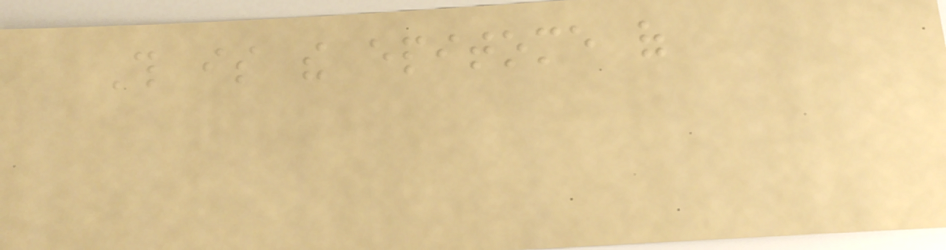This is the epitome of
